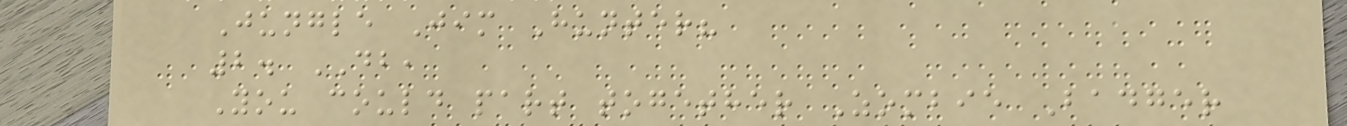Jungle Jim Hunter?
2. DB,
You could part together Zombie Badger
